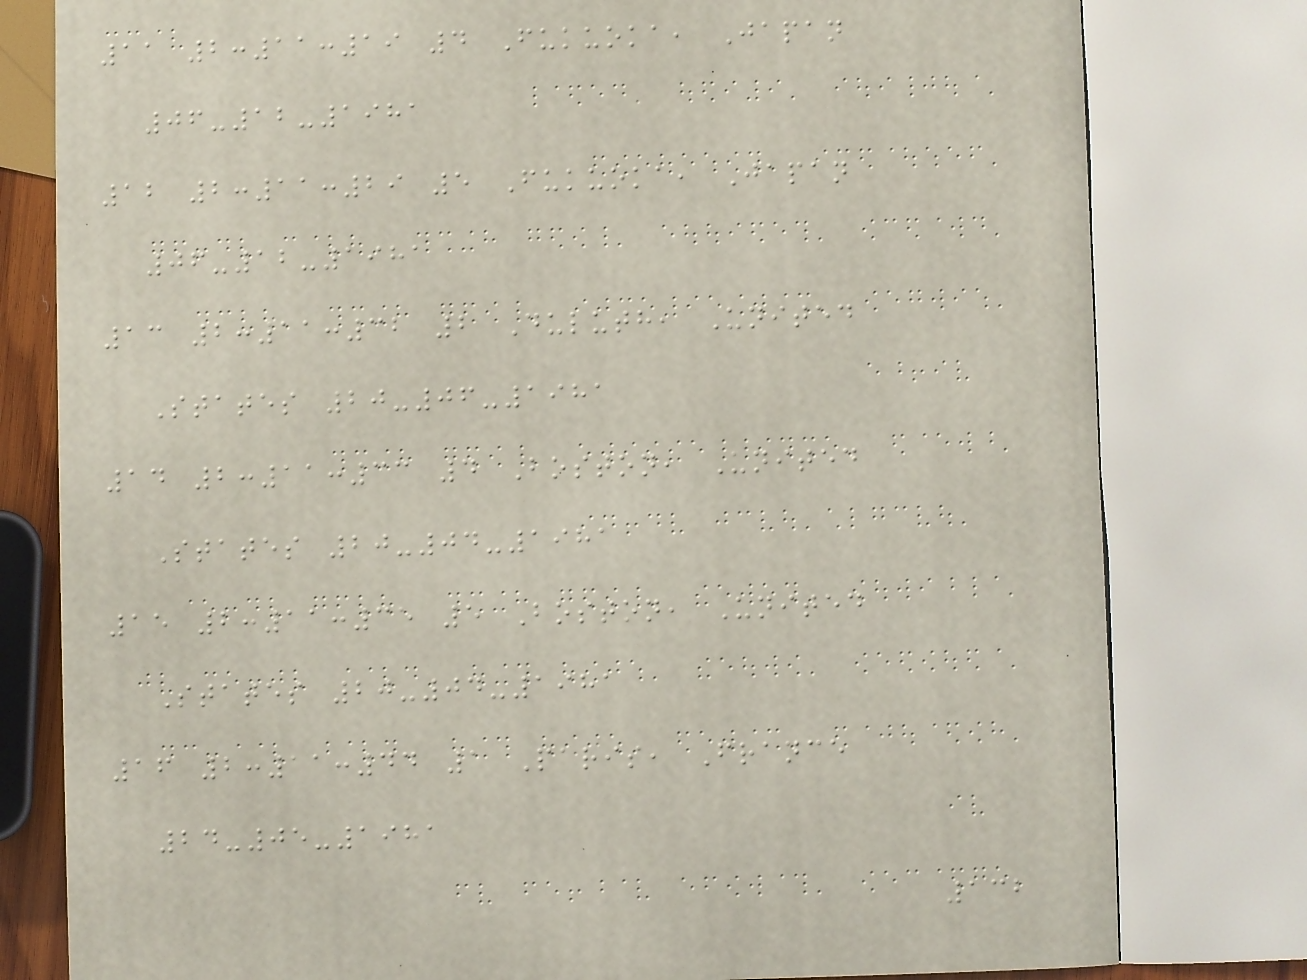11 2:11:19 4 Fukuoka, Japan
06-12-1981
12 2:11:29 5 Fukuoka, Japan
06-12-1981
13 2:11:32 2 Duluth, United
States 20-06-1981
14 2:11:33 4 Boston, United
States 20-04-1981
15 2:11:35 5 Boston, United
States 20-04-1981
16 2:11:44 1 Paris, France
24-05-1981
132
